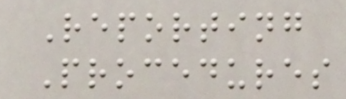Reporting
Procedures
